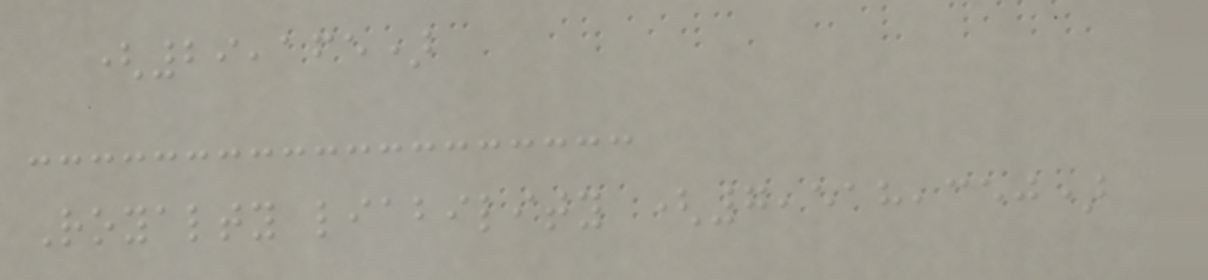(29,165)
Royalty liability (7,518,350)
